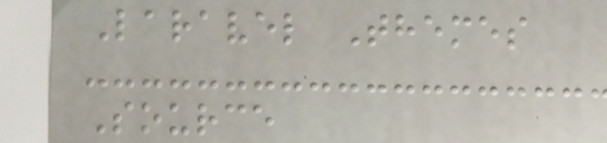Laravel Themes
Source
